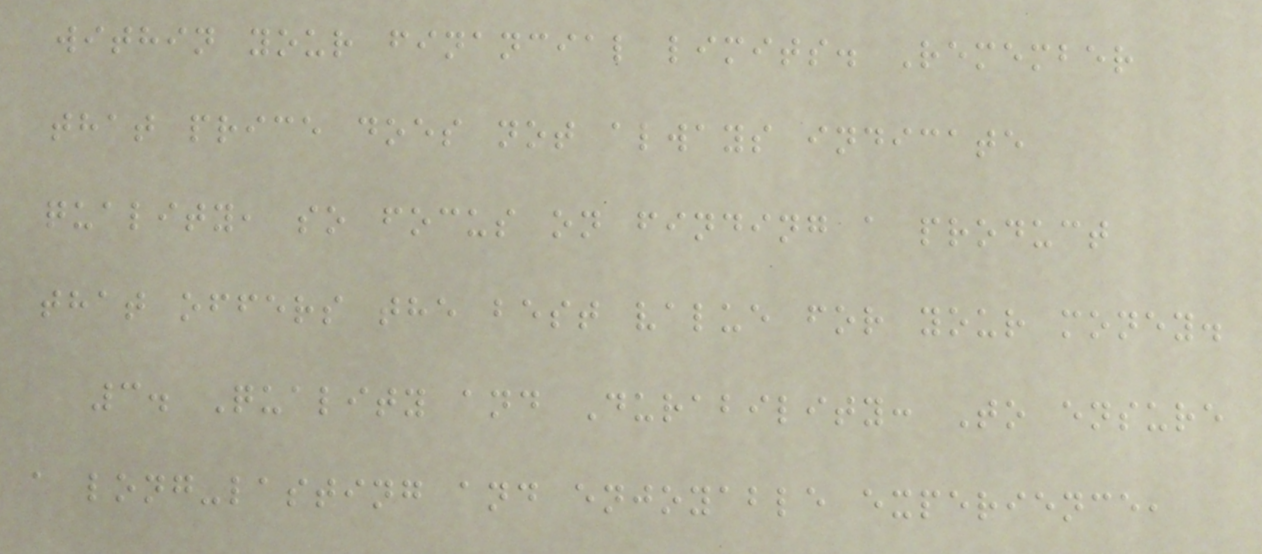within your financial limits. Remember
that price does not always indicate
quality, so focus on finding a product
that offers the best value for your money.
3. Quality and Durability: To ensure
a long-lasting and enjoyable experience,
